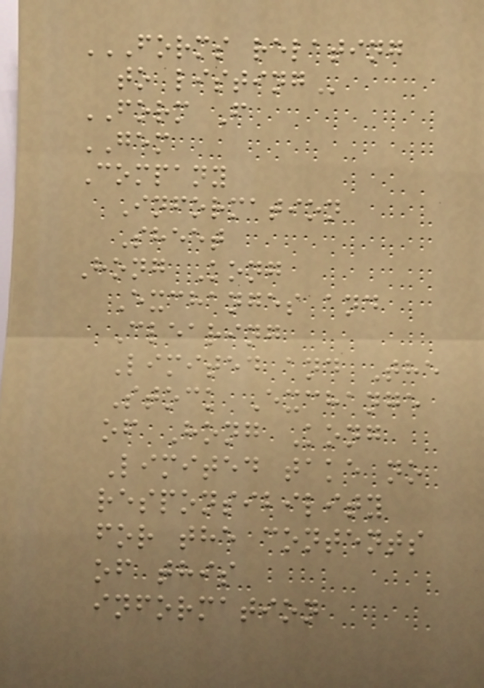FORMS RELATING
TO LISTING
FORM F
GEM
Company
Information
Sheet
Hong Kong
Exchanges and
Clearing
Limited and The
Stock Exchange
of Hong Kong
Limited take no
responsibility
for the contents
of this
information
